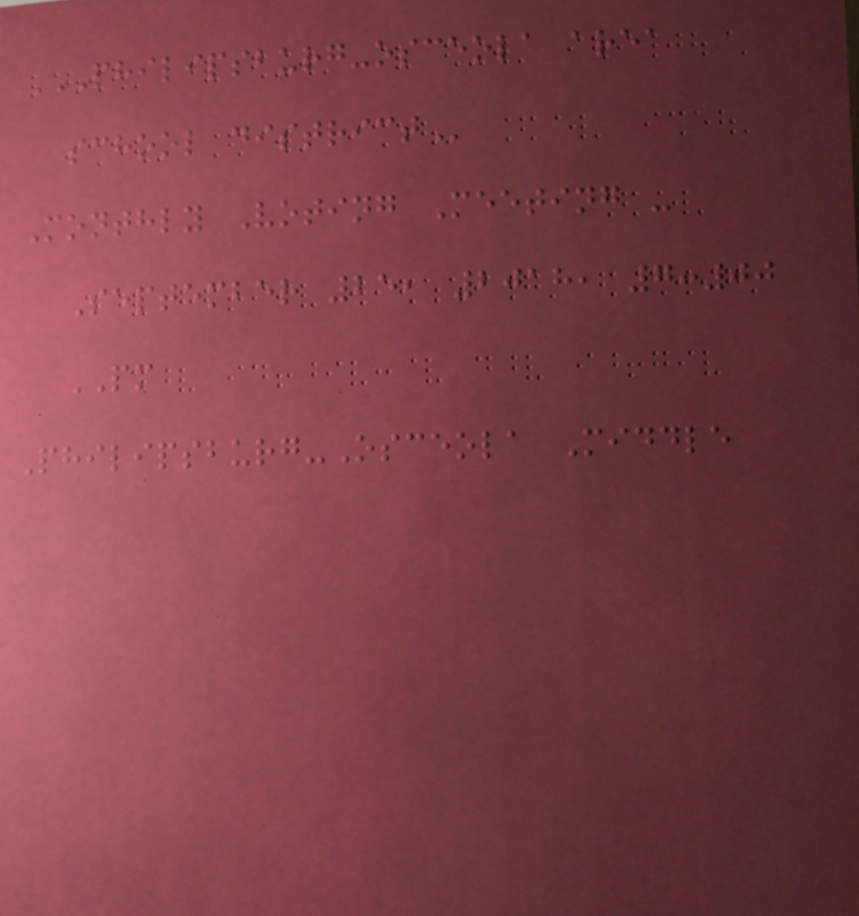PHILIPSBURG-OSCEOLA AREA
SCHOOL DISTRICT
Monthly Voting Meeting -
September 25, 2018, 7:00
PM
Philipsburg-Osceola Middle
